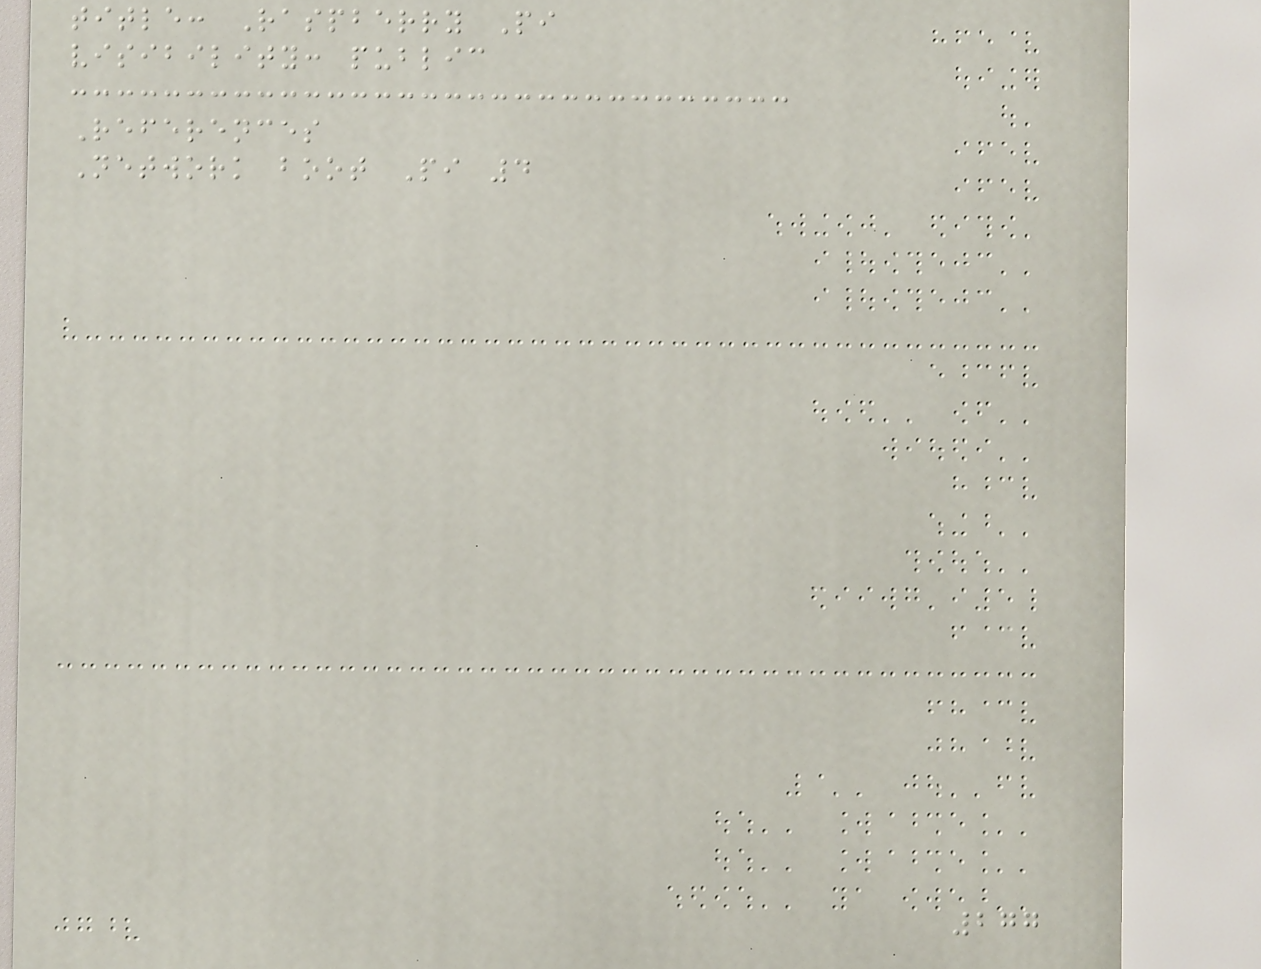title: Raspberry Pi
visibility: public
References
Network boot Pi 4
277
